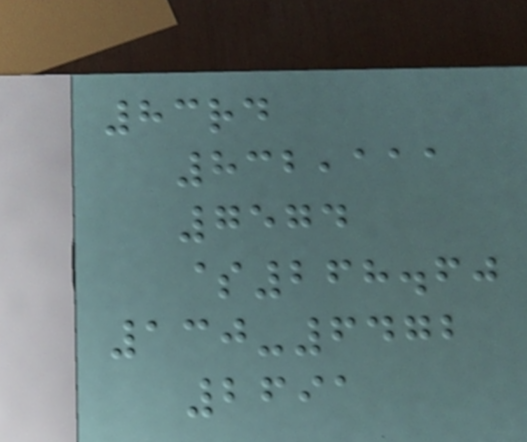83rd
832,111
7574
$268.60
130-6472
2691
